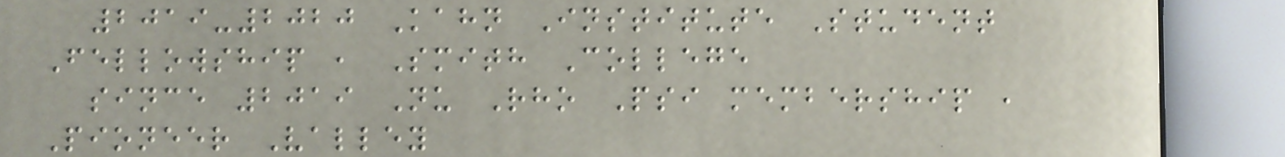2019-2020 Kahn Institute Student
Fellowship , Smith College
since 2019 Nu Rho Psi membership ,
Pioneer Valley
